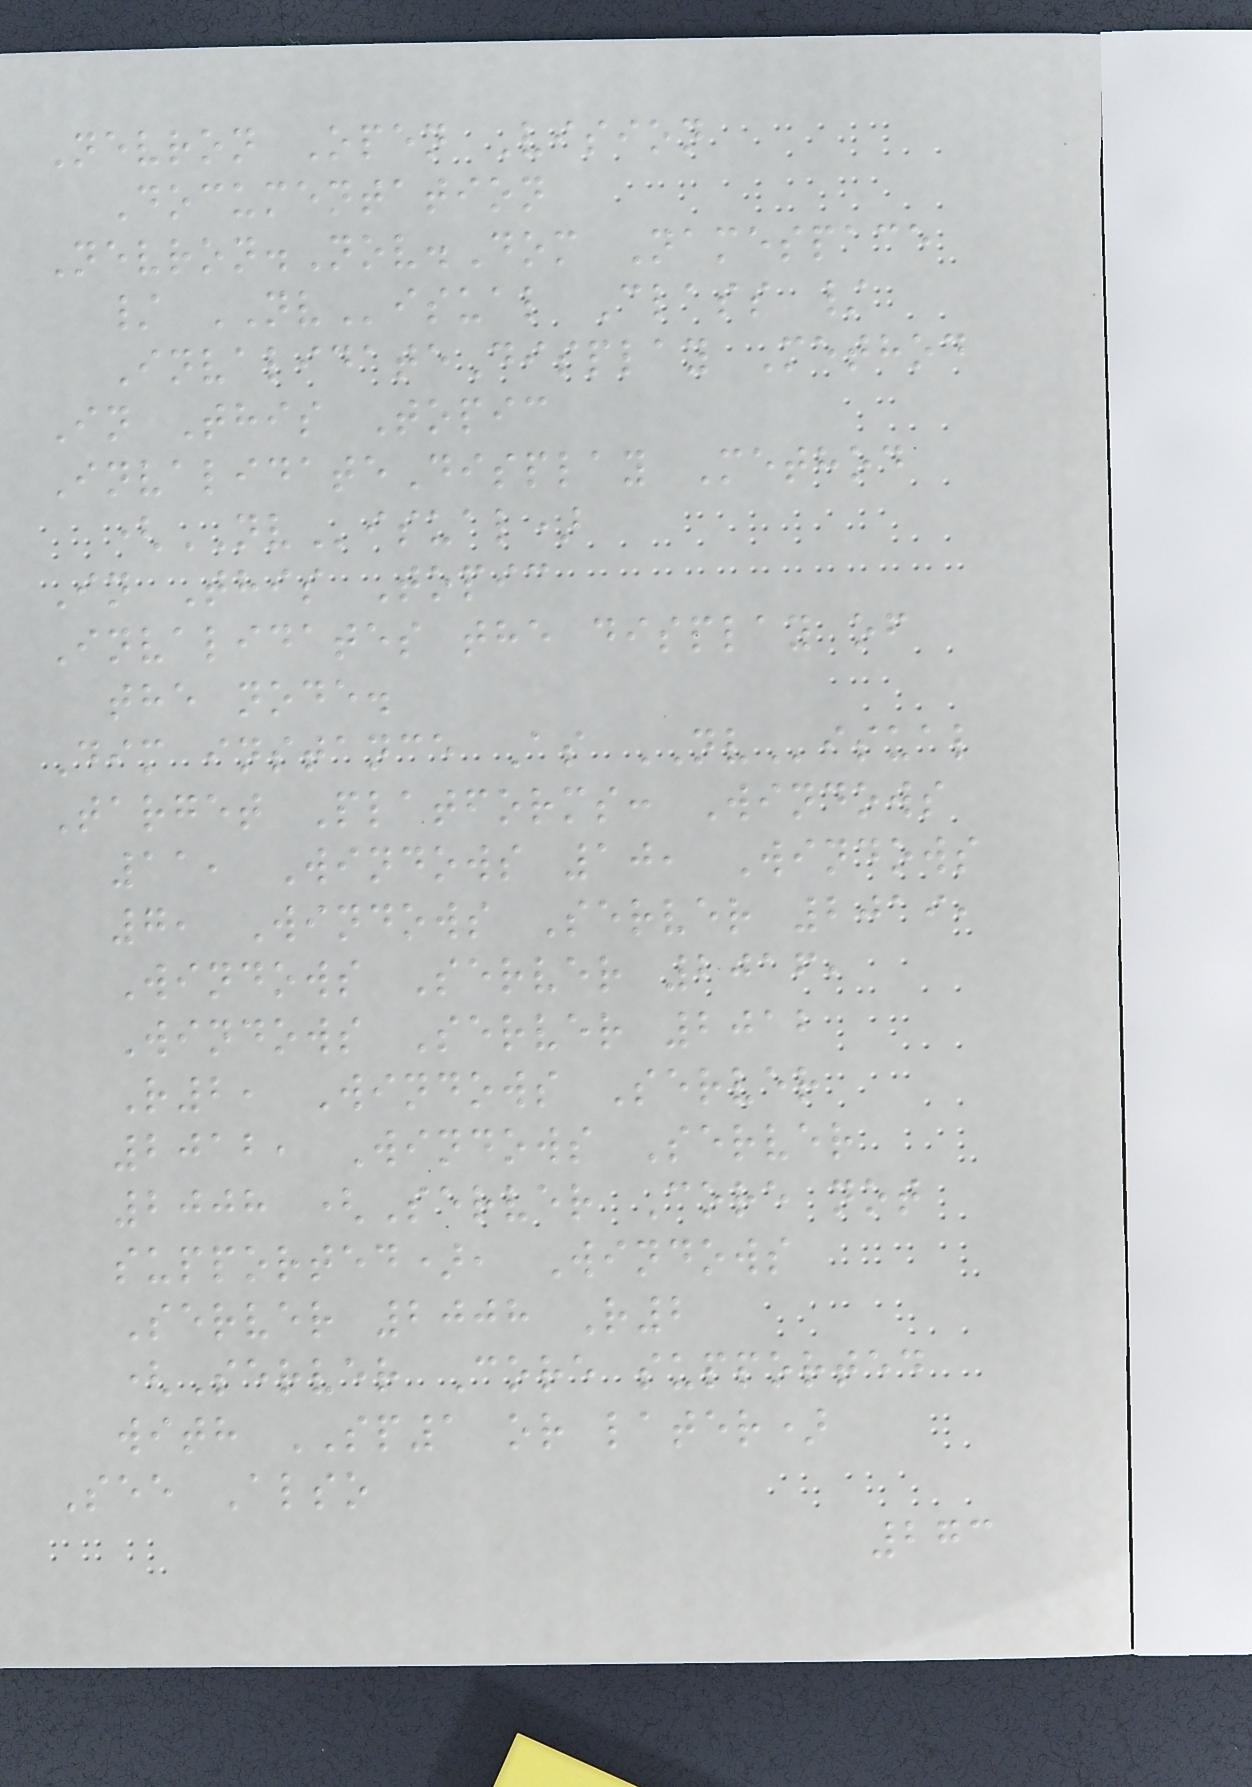Nevron Open Vision
Documentation
Nevron.Nov.Dom Namespace
/ NVisual Class /
InvalidateDisplay Method
In This Topic
InvalidateDisplay Method
(NVisual)
In This Topic
Invalidates the display of
the node.
Dim instance As NVisual
Target Platforms: Windows
11, Windows 10, Windows
7, Windows Server 2019,
Windows Server 2016,
Windows Server 2012
R2, Windows Server
2012, Windows Server
2008 (Server Core not
supported), Windows
Server 2008 R2
(Server Core supported
with SP1 or later)
See Also
273
